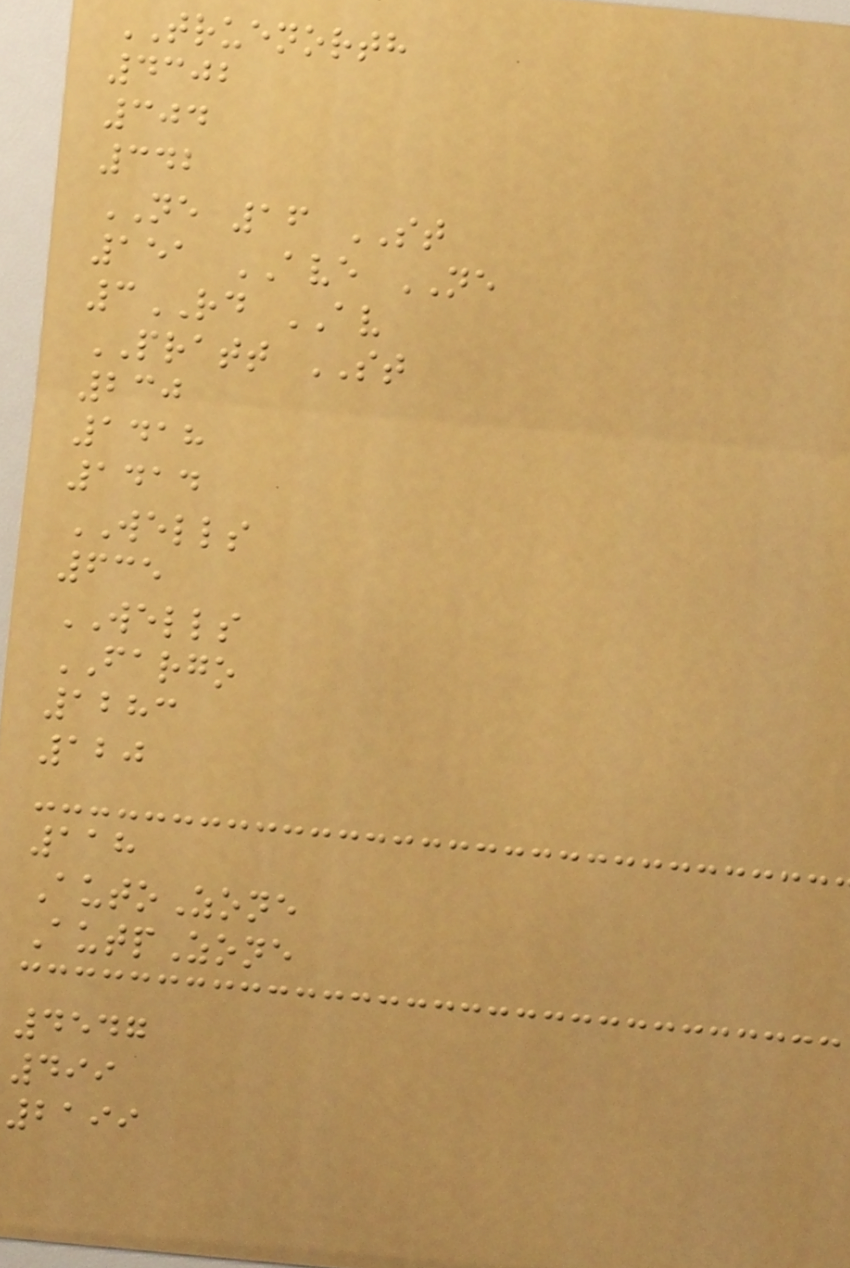TRUENORTH
4302
304
342
NE 16 ST
151 AVE NE
3RD AV
PRATT ST
230
1418
1414
WELLS
635
WELLS
FARGO
1283
120
118
AutoZone
AutpZone
4547
499
2199
